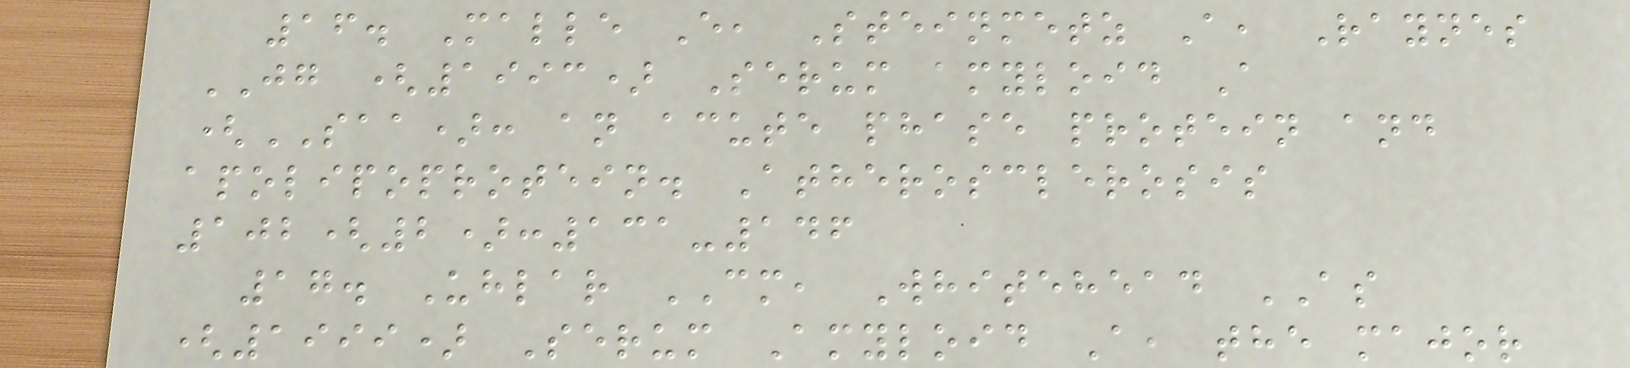16. Malle E, Steinmetz A, Raynes
JG (1993) Serum amyloid A
(SAA): an acute phase protein and
apolipoprotein. Atherosclerosis
102(2):131-146
17. Uhlar CM, Whitehead AS
(1999) Serum Amyloid A, the major
